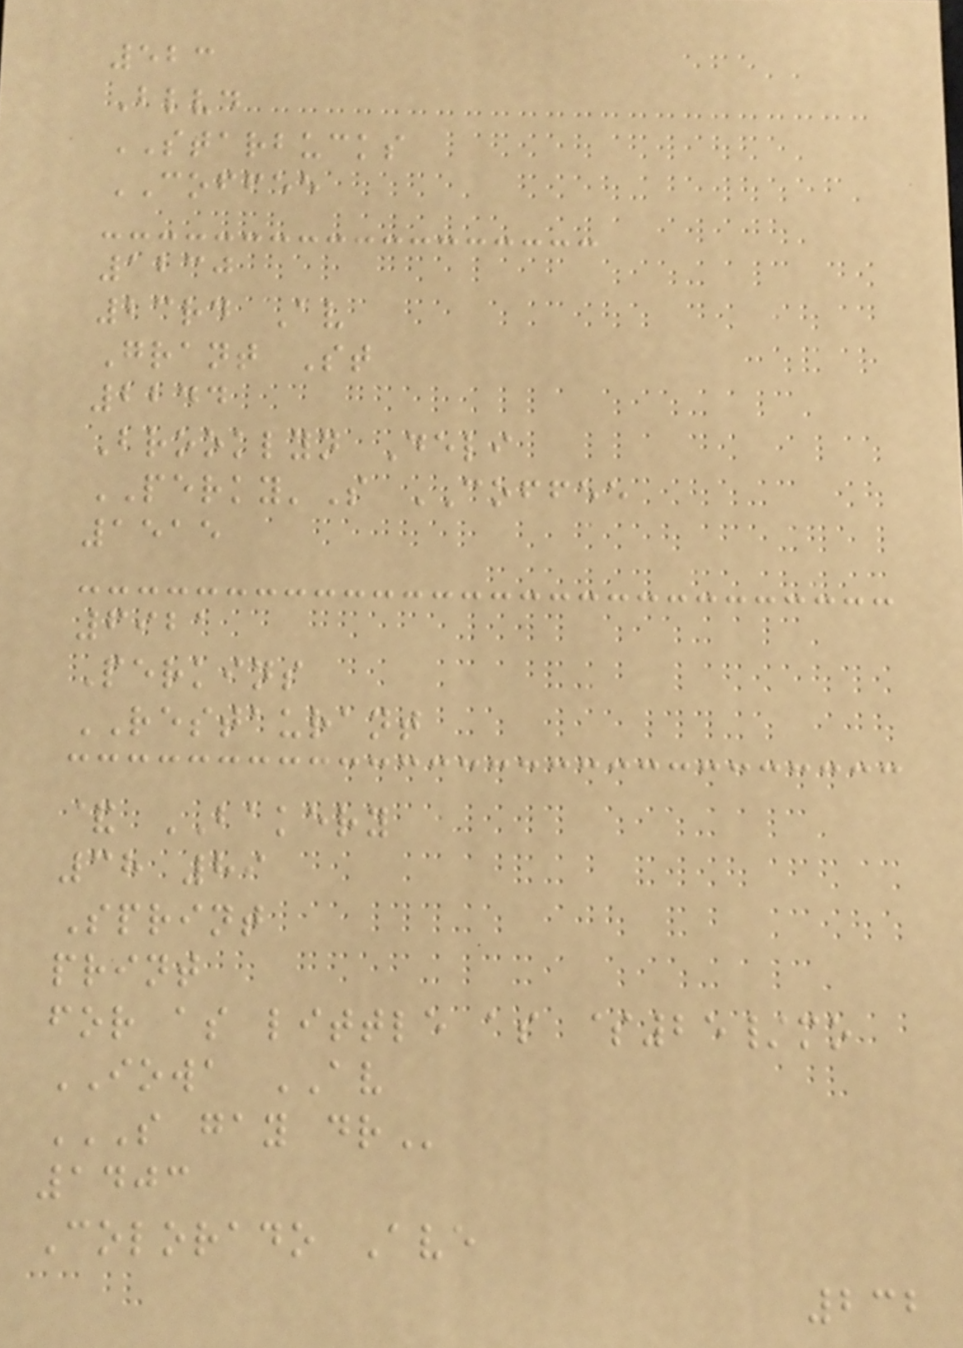523
Blvd
STARBUCKS
COFFEE
1230
23rd Av
Grant St
2244
Brooklyn Deli
PERKY'S COFFEE
1515
6921
Perkins
RESTAURANT
& BAKERY
38 89
Sprint
print
for as little as $25/mo
IOWA AV
S GAY DR
1403
Colorado Ave
232
